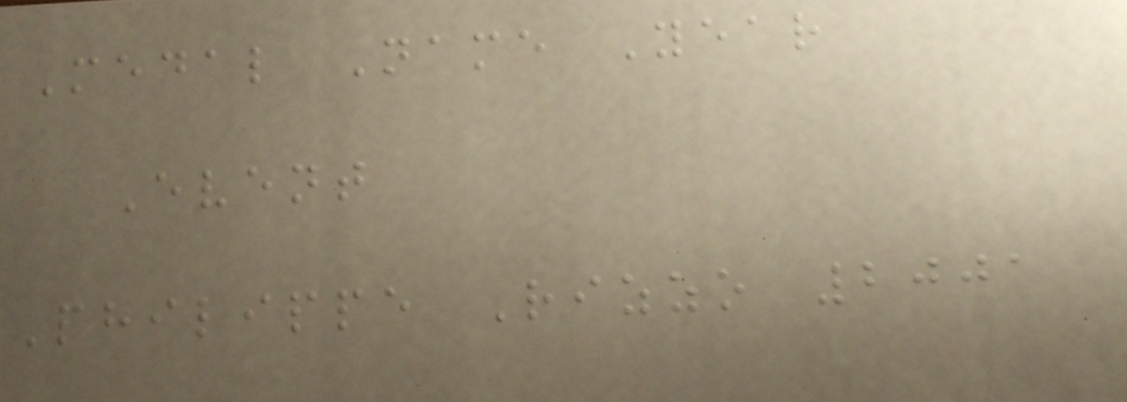Medal Name Year
Event
Philippe Rizzo 2001
